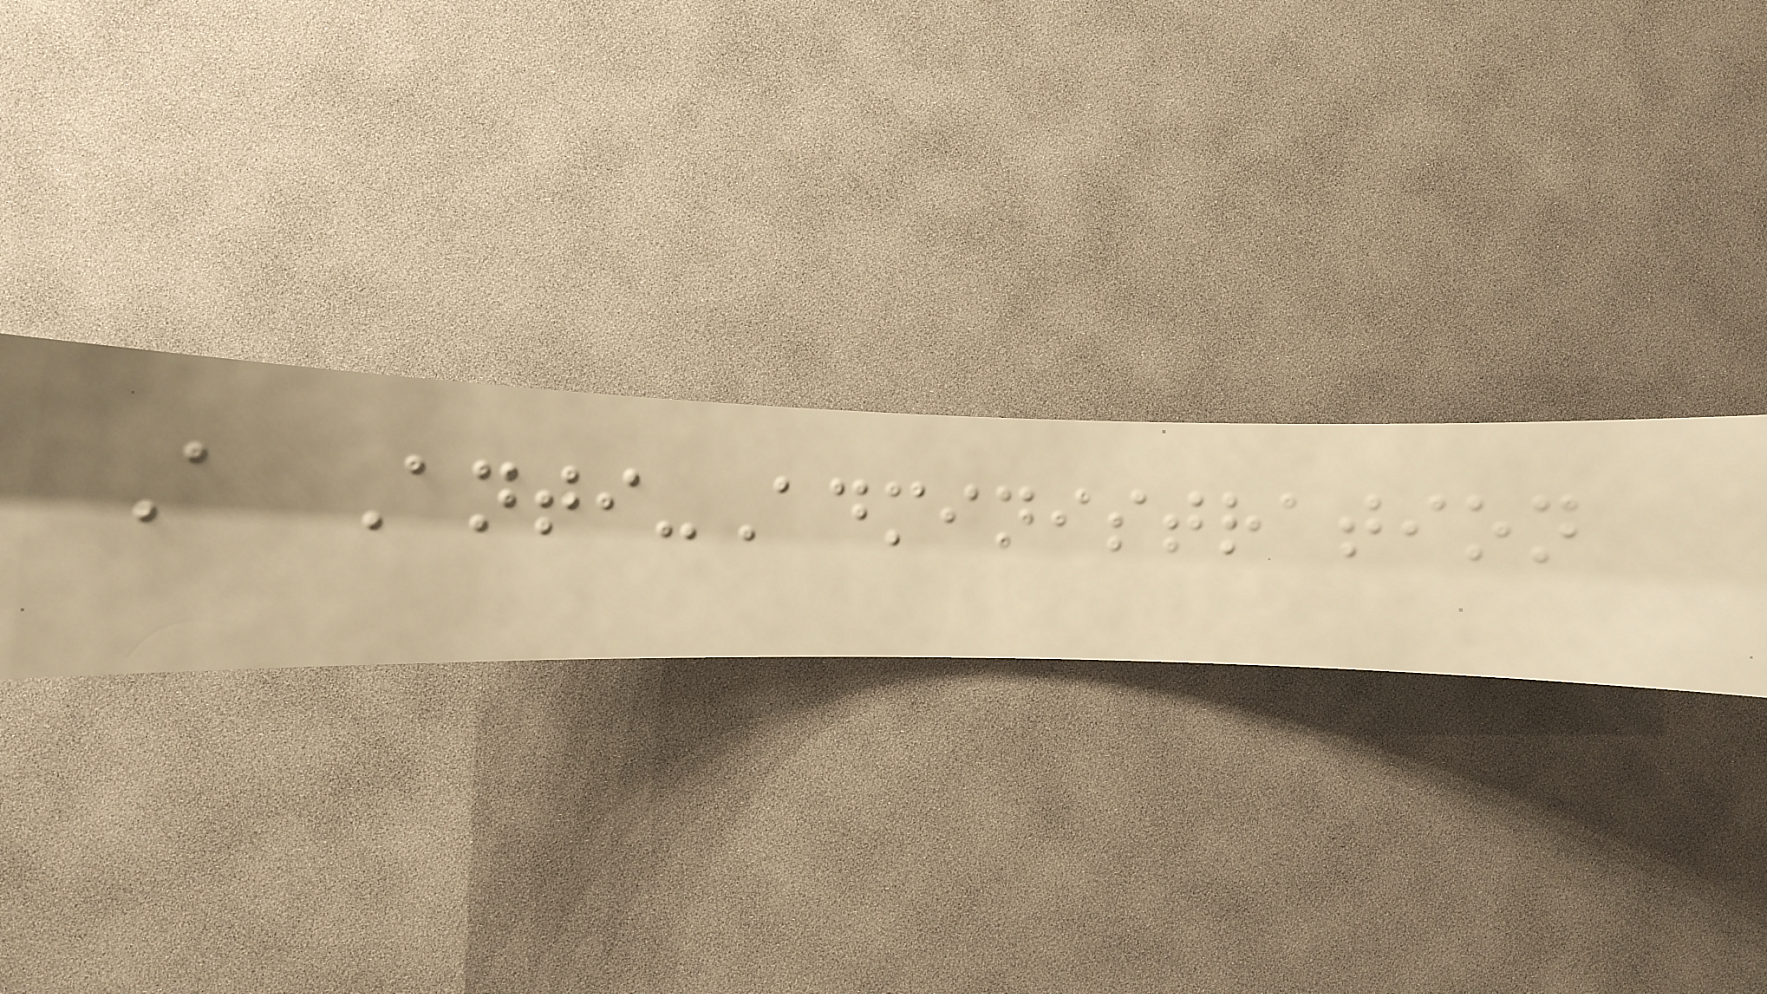A Anti-Administration
